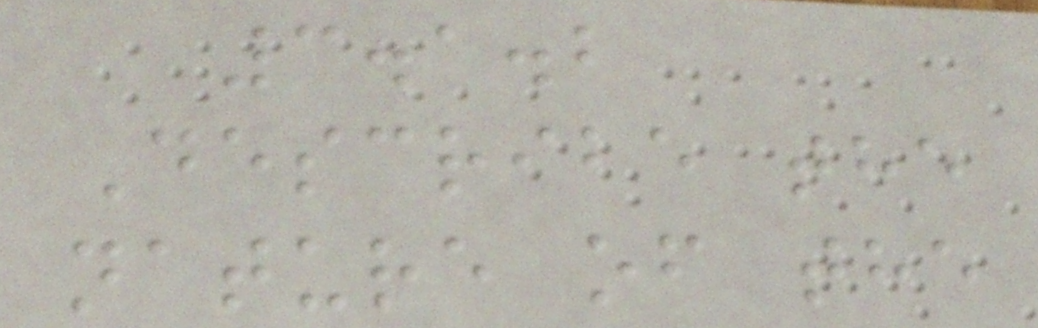3.1.2
Describe the
nature of the
